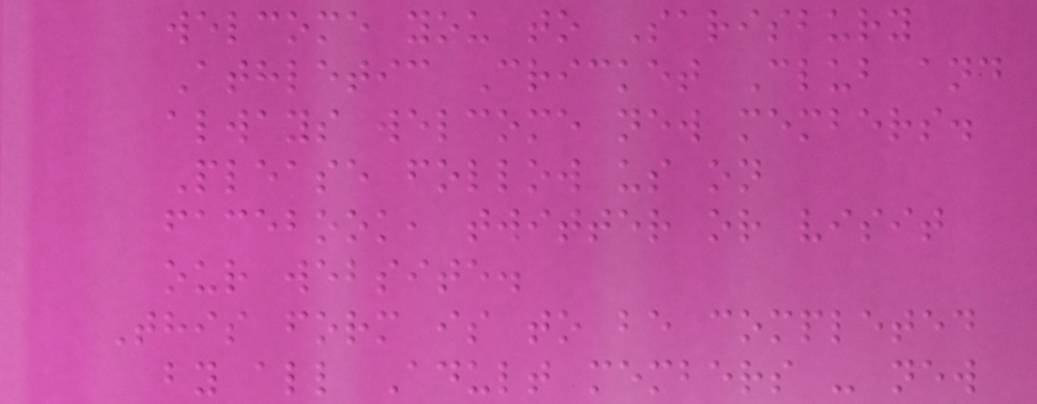welcome you to Sarisbury
Athletic Cricket Club and
always welcome new members.
Please follow us on
facebook, twitter or visit
our website.
This form is to be completed
by all Adult members - new
